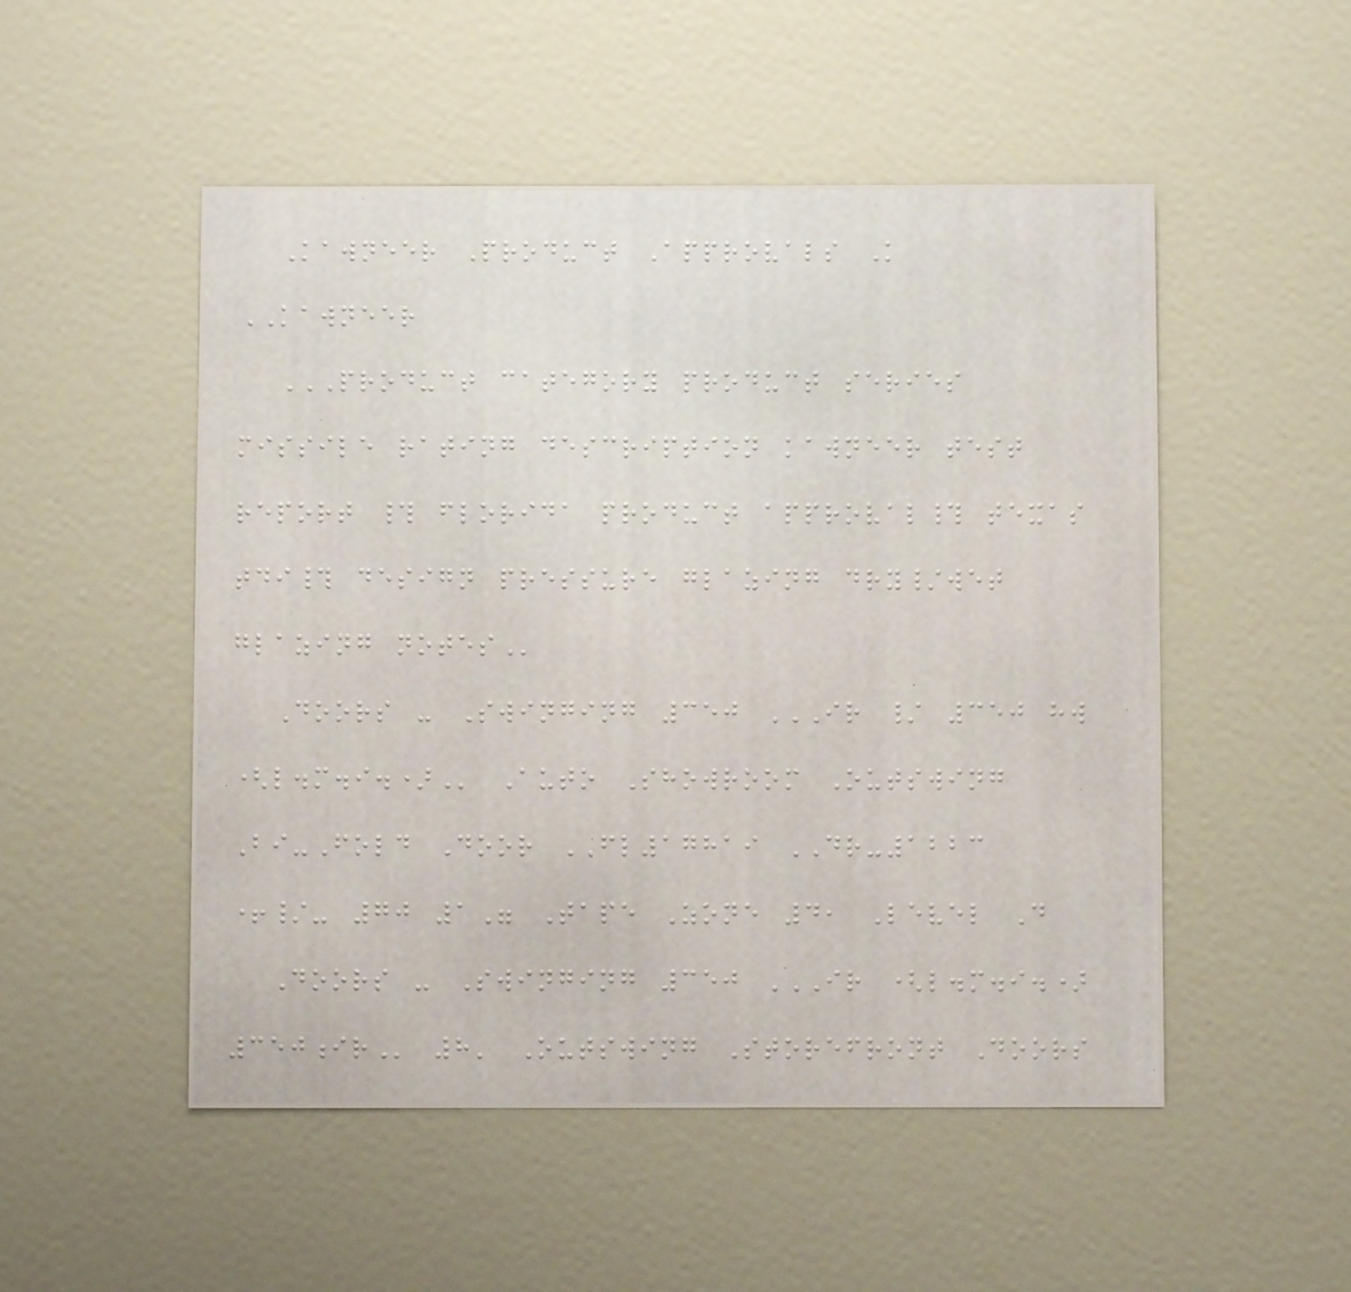Kawneer Product Approvals K
KAWNEER
PRODUCT CATEGORY PRODUCT SERIES
MISSILE RATING DESCRIPTION KAWNEER TEST
REPORT # FLORIDA PRODUCT APPROVAL# TEXAS
TDI# DESIGN PRESSURE GLAZING DRY/WET
GLAZING NOTES
Doors - Swinging 350 IR / 350 HW
(L.M.I.) Auto Showroom Outswing
Bi-Fold Door FL17819 DR-1223
+/- 70 1" Tape Zone 4, Level D
Doors - Swinging 350 IR (L.M.I.)
350IR 8' Outswing Storefront Doors
